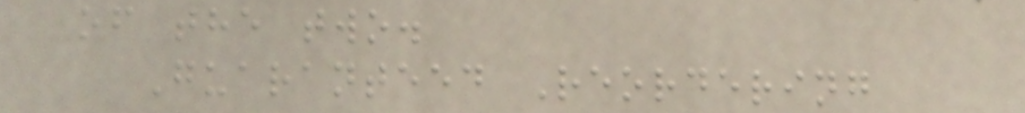of the two.
Guaranteed Reordering
